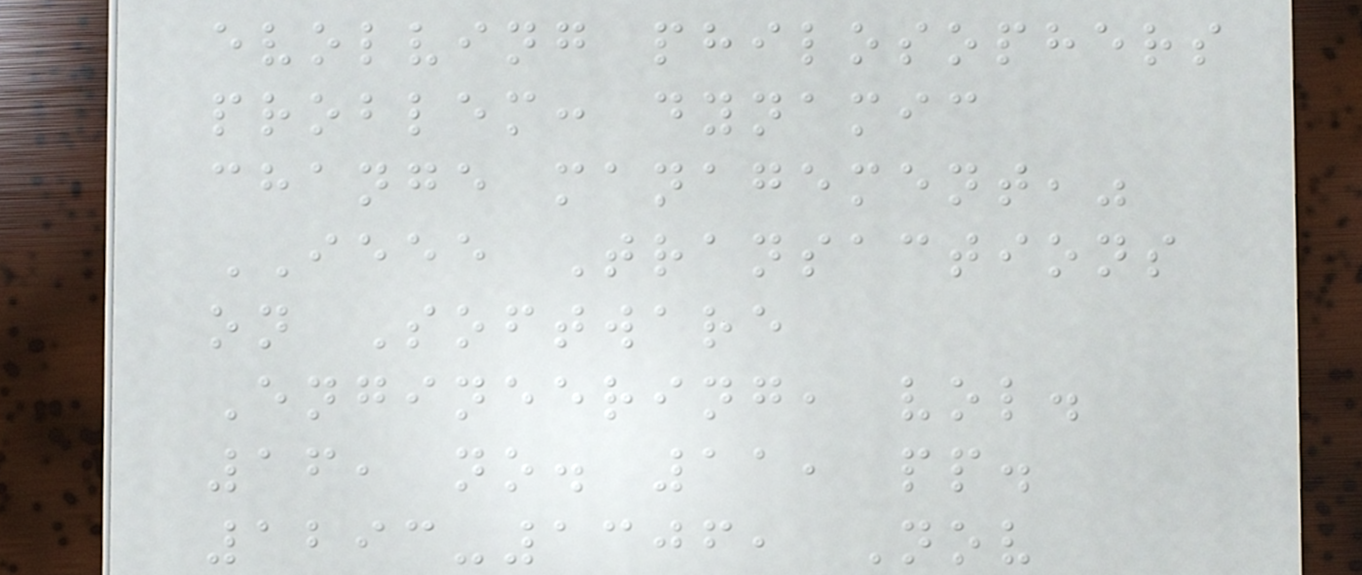evolving philosophers
problem: dynamic
change management,"
IEEE Transactions
on Software
Engineering, vol.
16, no. 11, pp.
1293-1306, Nov
